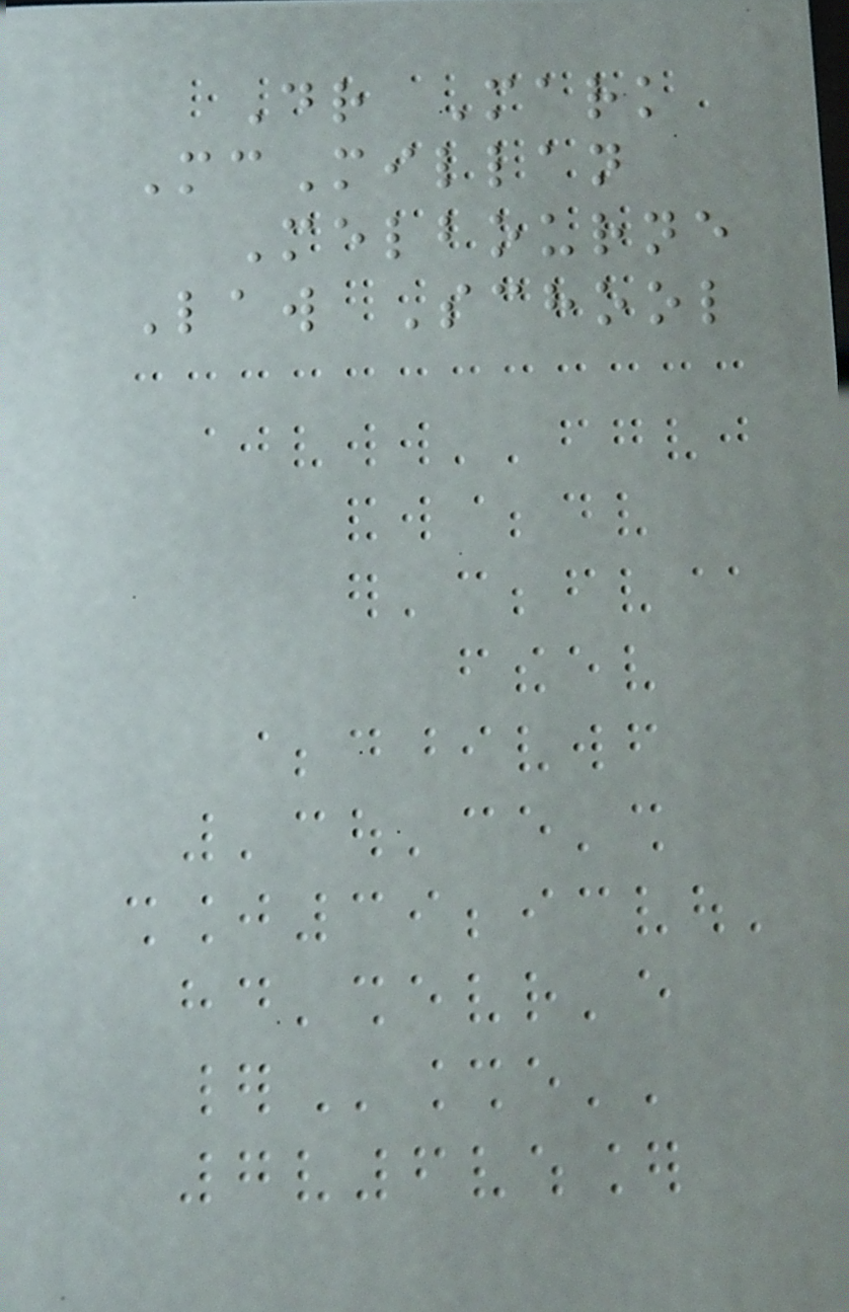Dr Mark
McMillan
Melbourne
Law School
